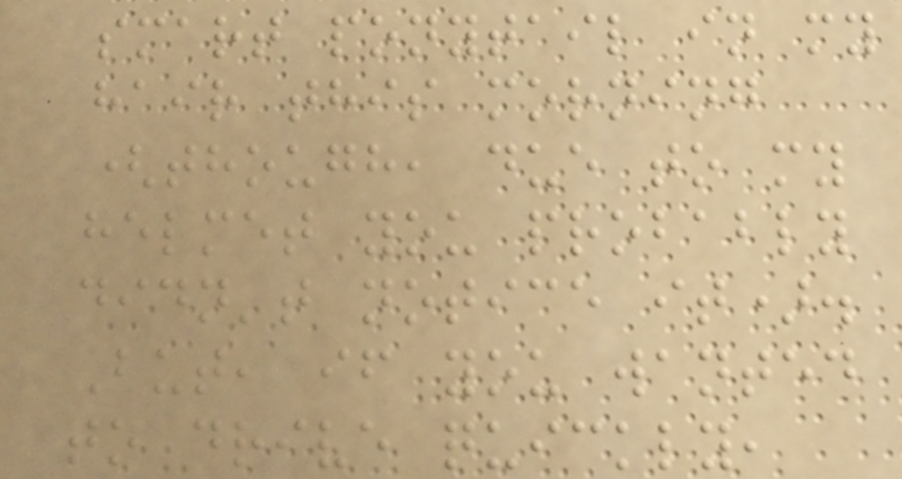smart ponytail in my
hair this morning
(though, due to my
helmet you probably
didn't notice it).
But, if you wanted
to drive quickly,
